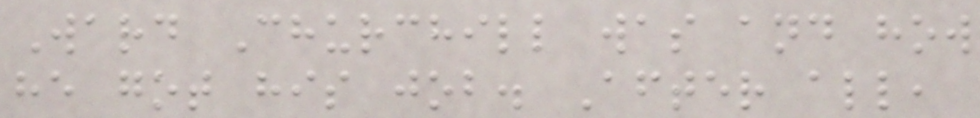Ward Churchill was and how
he got his job. After all,
